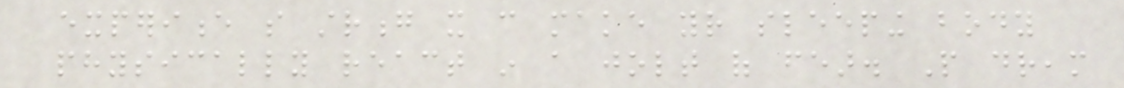experience so strong it can make your sleeping body
physically react in a jolt of fear. People dream
